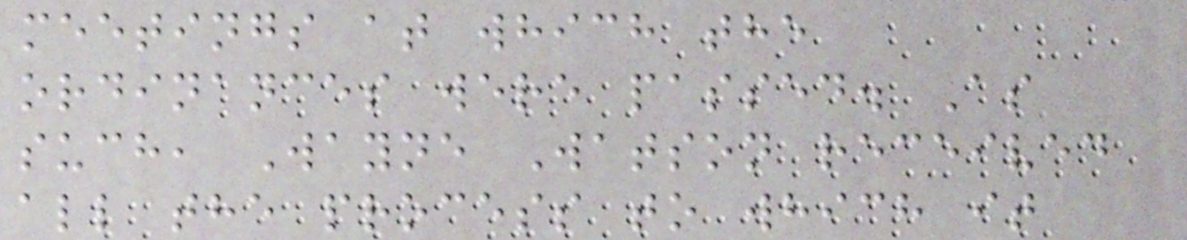meetings at which the
ordinances were passed. As
such, Wayne Watson received
all the process to which it
